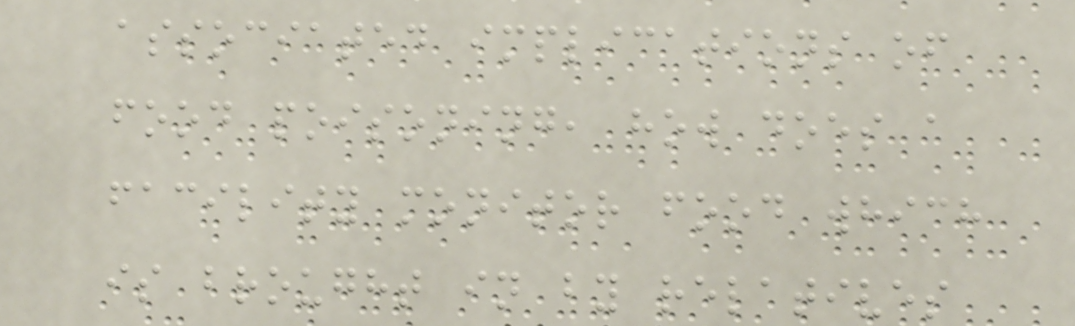associated implications of
food poisoning, how does a
facility monitor food which
is brought in by relatives
